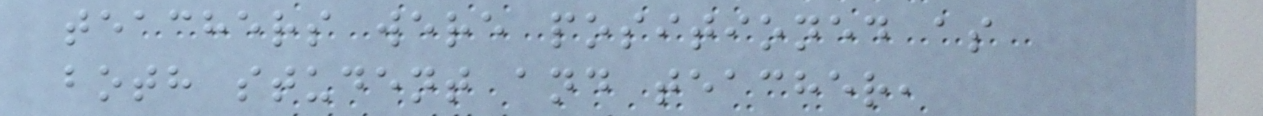teachers were positioned as
both student and teacher,
